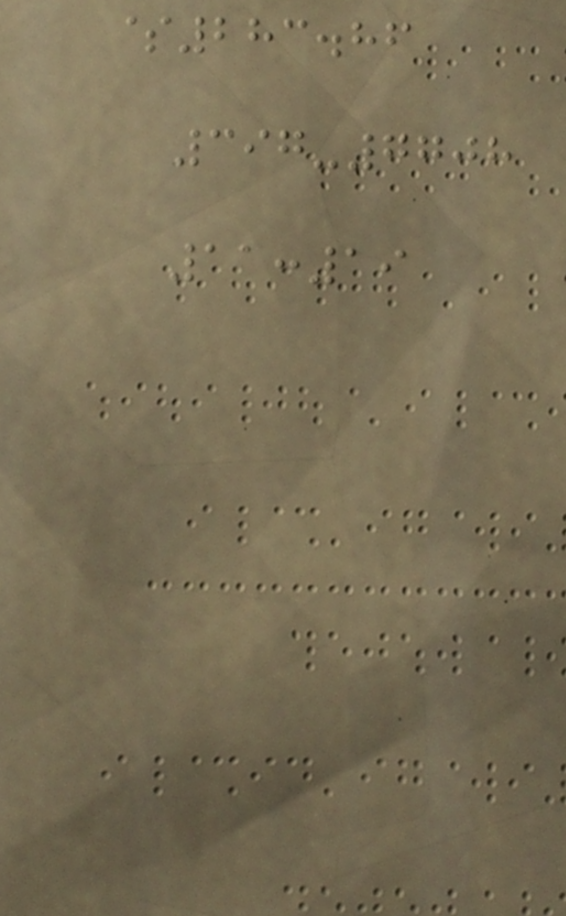$283.86
397-7708
11:19
